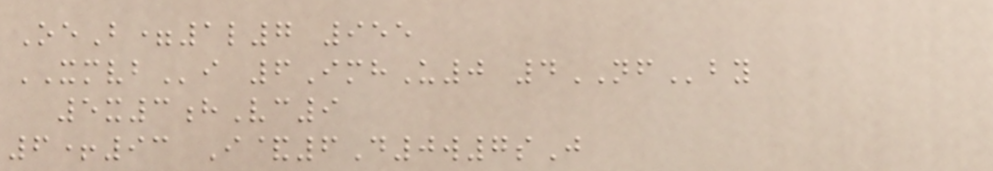OeB=1l7 955
XMVBi 6ImhU0 4NFby
5x3hVc9
6+93 I&6D0w7sJ
